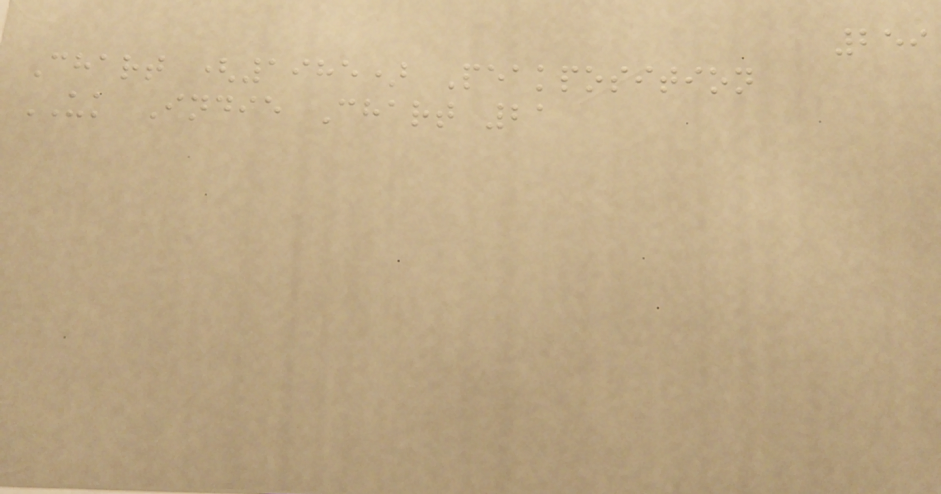259
Chart (1985) Peakposition
UK Indie Chart 21
